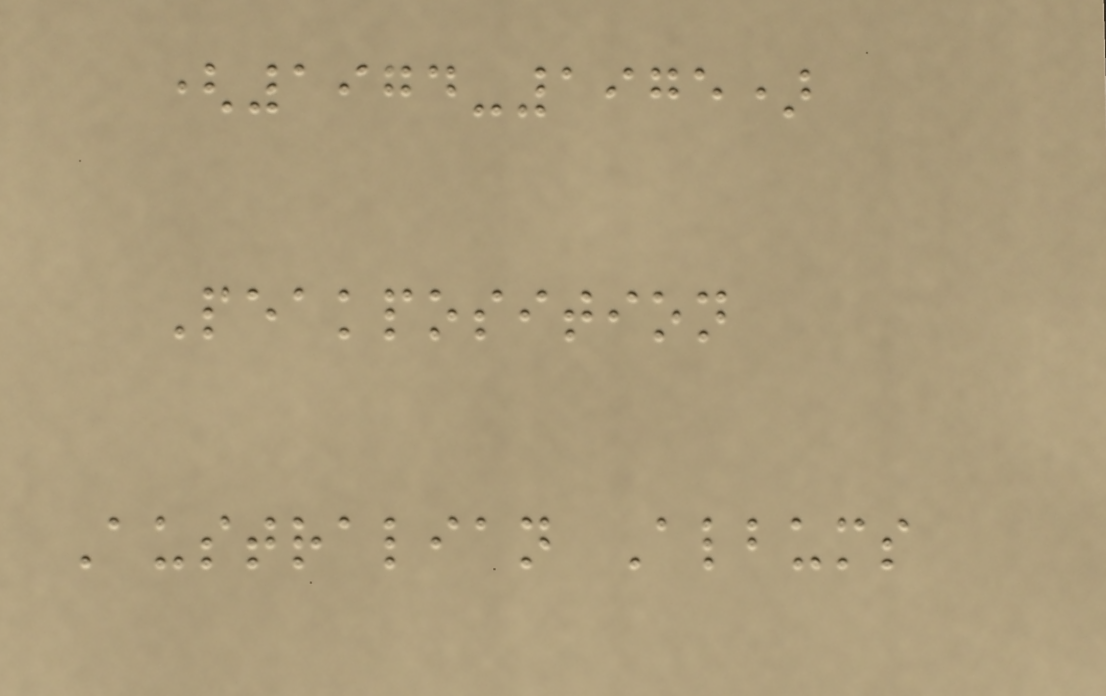(1974-1975)
Peakposition
Australian Albums
